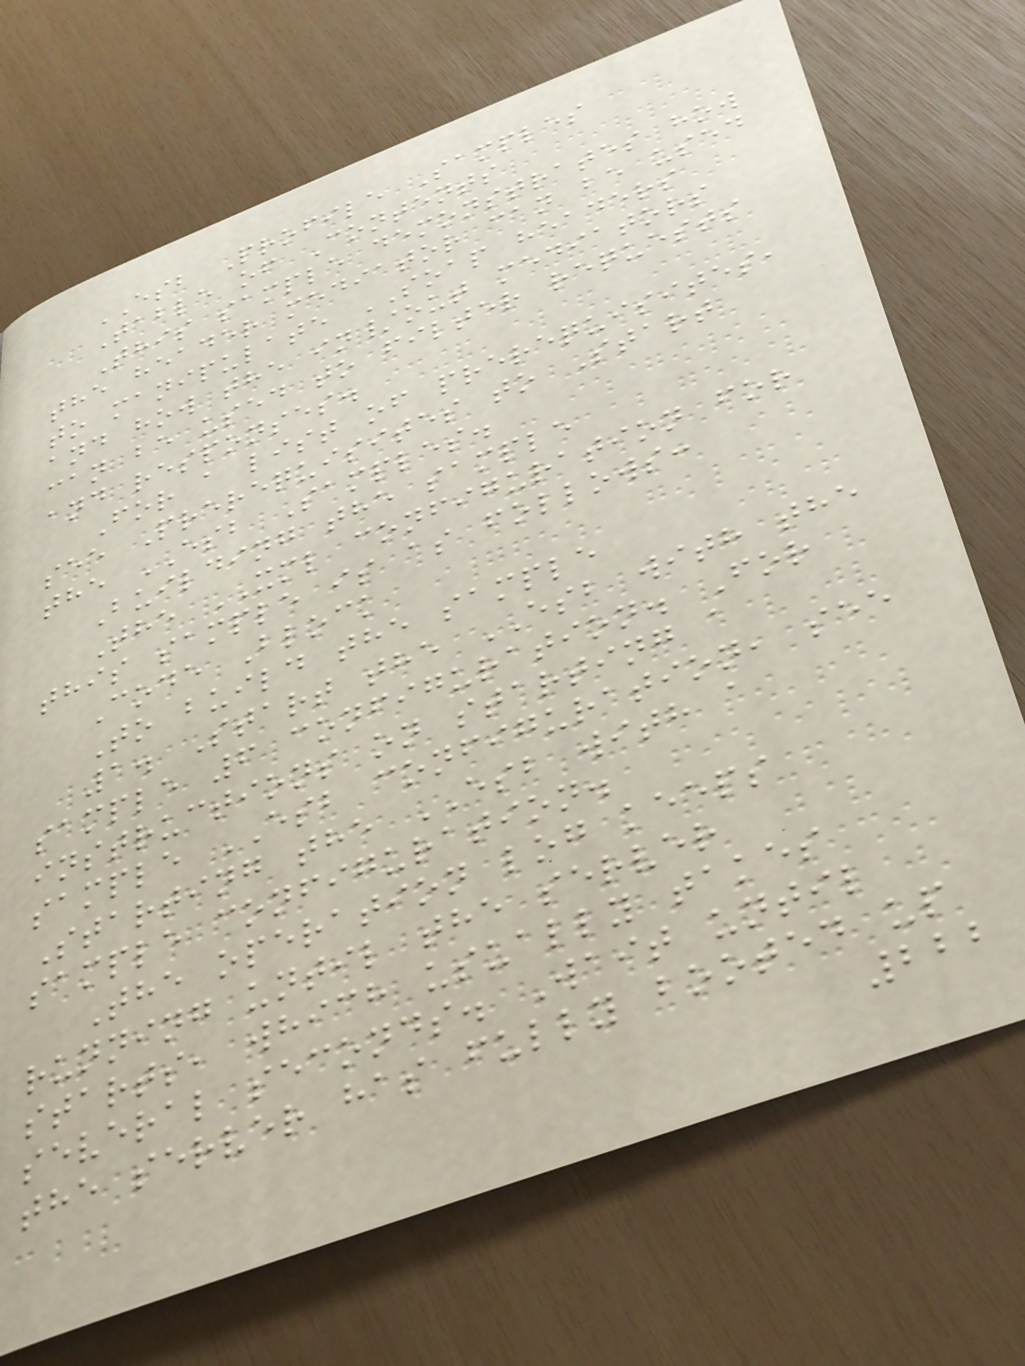ESB Profile Samples
Table of Contents
This sample demonstrates how
the header mediator can be used
to manipulate SOAP headers
and how the in/out mediators
can be used to filter requests
and responses.
For a list of prerequisites,
see Prerequisites to Start
the ESB Samples.
Building the sample
The XML configuration for
this sample is as follows:
Code Block
To build the sample
1. Start the ESB with the
sample 6 configuration. For
instructions on starting a
sample ESB configuration, see
Starting the ESB with a
sample configuration.
The operation log keeps
running until the server
starts, which usually takes
several seconds. Wait until
the server has fully booted up
222
